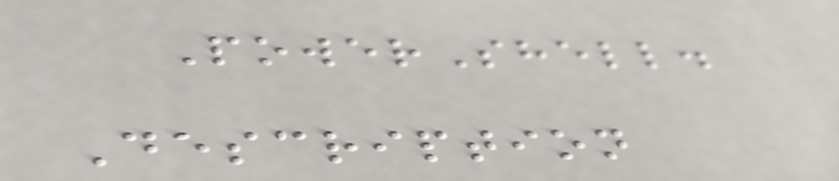PowerShell.
Description
